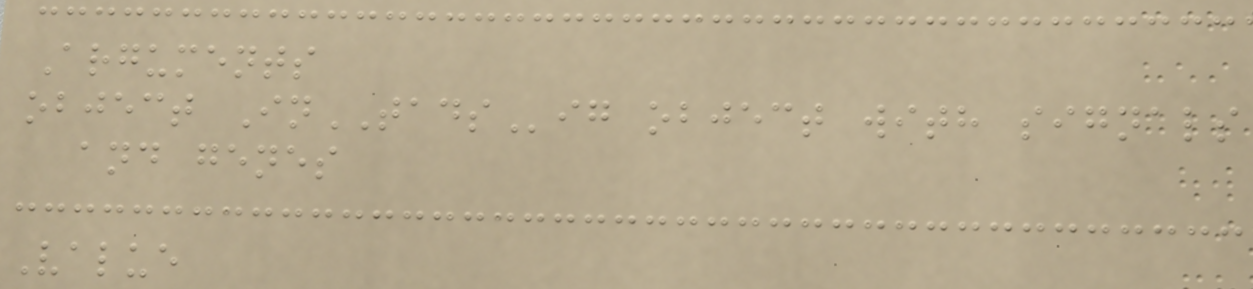Arguments
object InTADSig object with signals
and genes
Value
